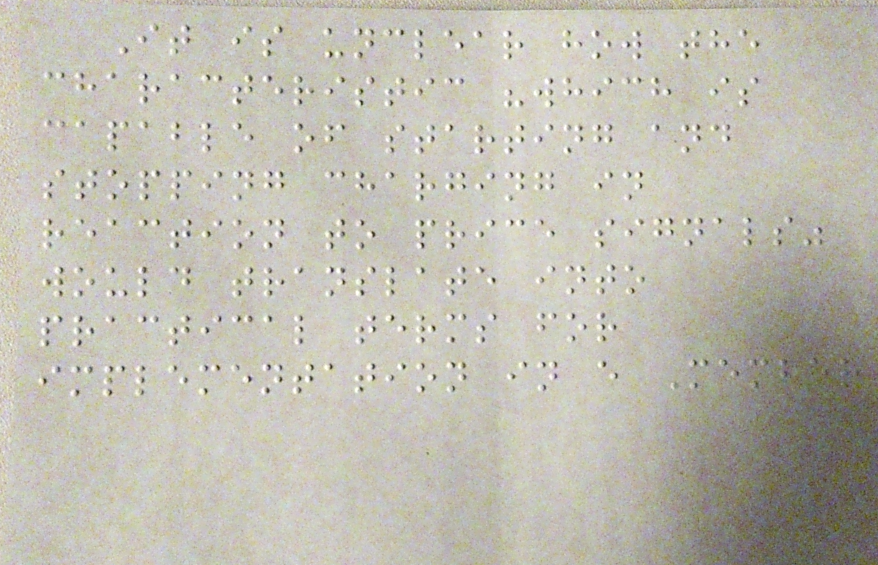It is unclear how the
characteristic "which is
capable of starting and
stopping charging in
reaction to price signals"
would translate into
practical terms for
implementation in e Member
